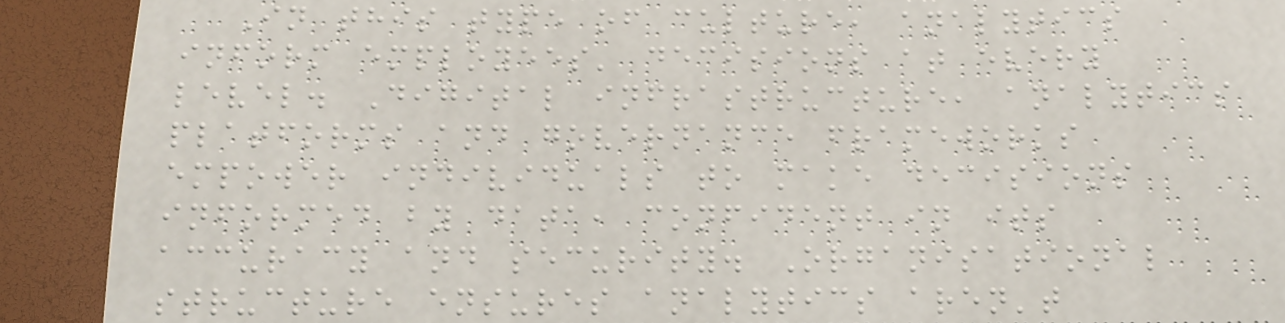In this type of culture, analytics
inform employees' decisions at every
level. Digital infrastructure, analytics
platforms and governance frameworks
empower individuals to make decisions
informed by data, confident in its
accuracy and security. Organisational
structure ensures analytics aren't
